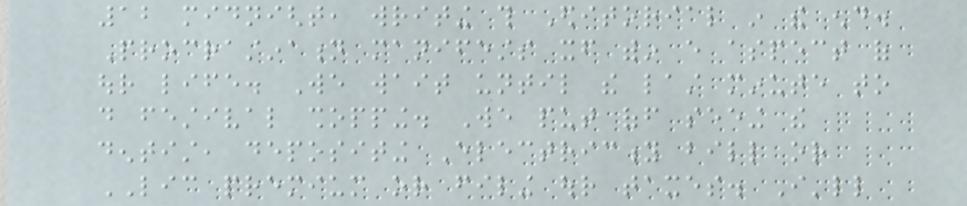12 midnight, writing this Editorial in the end.
Procrastination manifests itself within every aspect of
our life. We wait until the last minute to
do festival shopping. We put off seeing the
dentist, depositing Electricity bill or
LIC premium or filing our taxes. I'll
